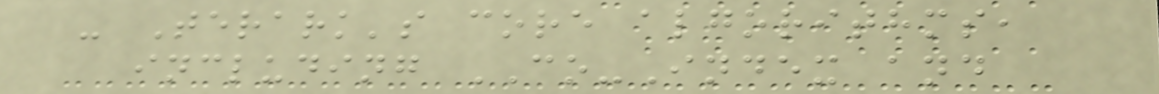- Terark's core algorithms,
including CO-Index and
